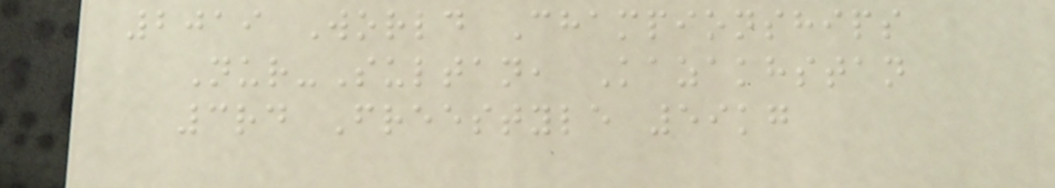2019 World Championships
Nur-Sultan, Kazakhstan
3rd Freestyle 59kg
